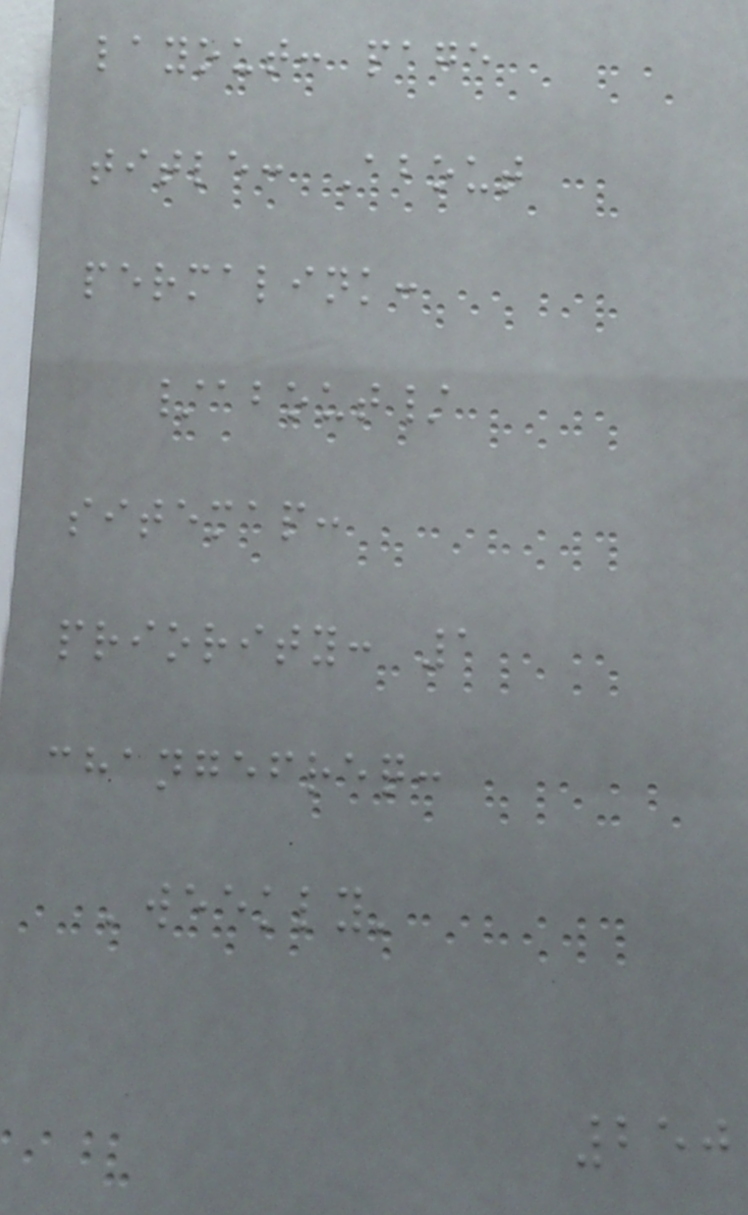layout: page
title: About
permalink:
/about/
sitemap:
priority: 1
changefreq:
'weekly'
250
